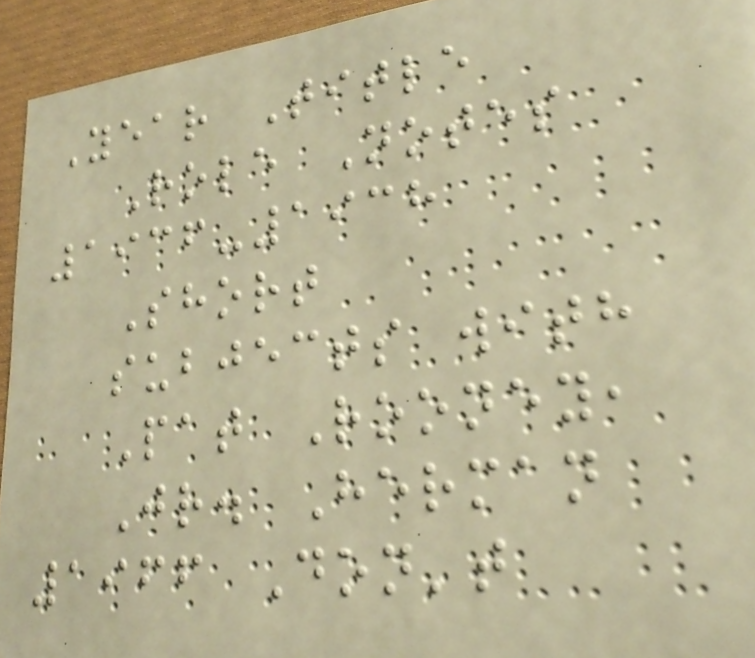Year Title
Role Notes
1936-1938
Short
subjects with
Pat Rooney,
Jr. Herman
1966 Don't
